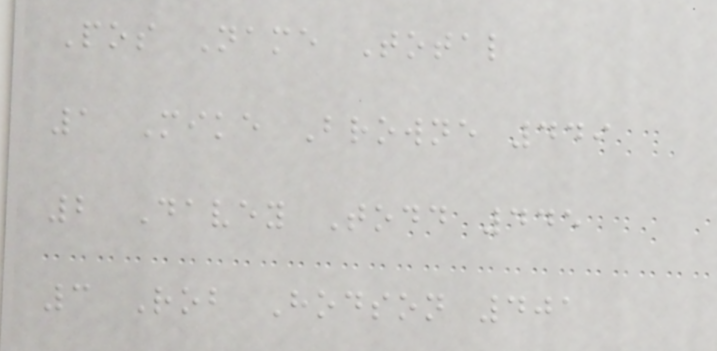Pos Name Total
1 Mike Browne 449
2 Davey Todd 445
3 Rob Hodson 401
